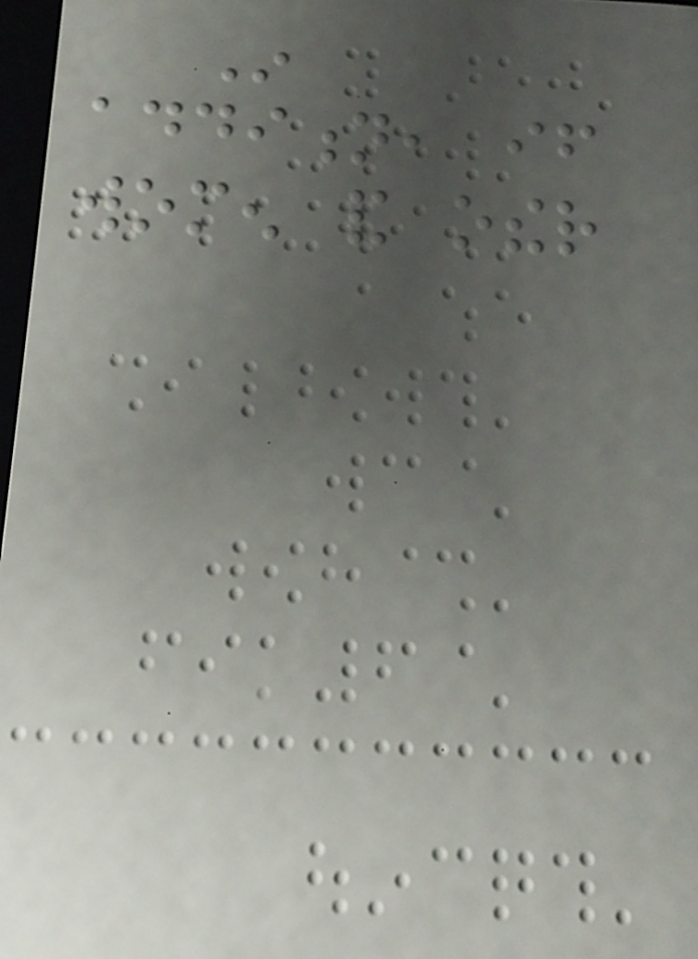In
addition, if
women and other
